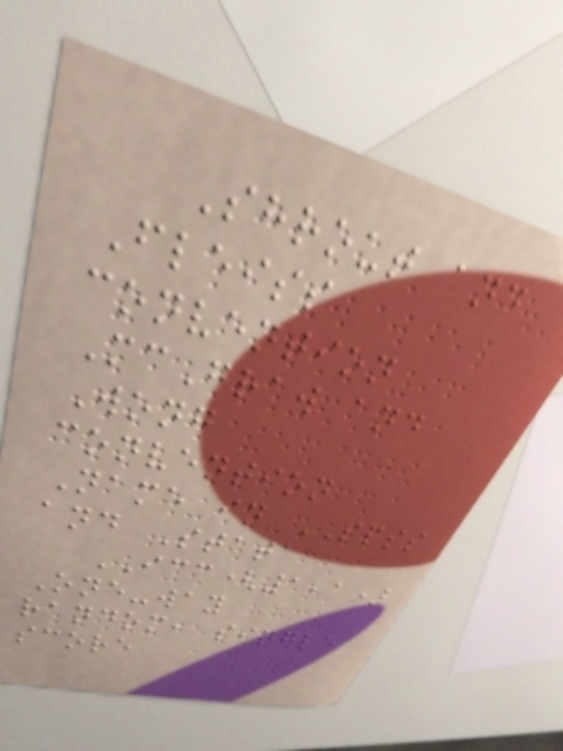Shrout and
Fleiss
convention
McGraw and
Wong
convention
Name in SPSS
and Stata
ICC(1,1)
One-way
random, single
score
